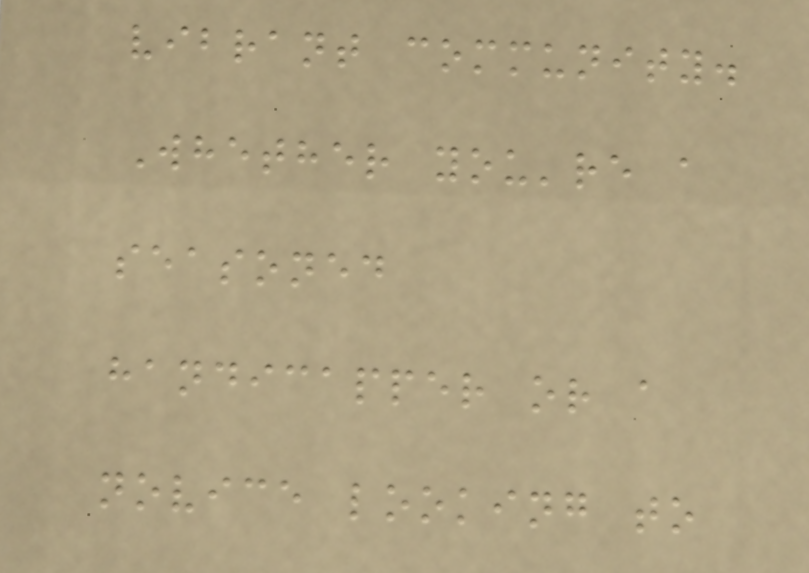vibrant community.
Whether you're a
seasoned
handicapper or a
novice looking to
